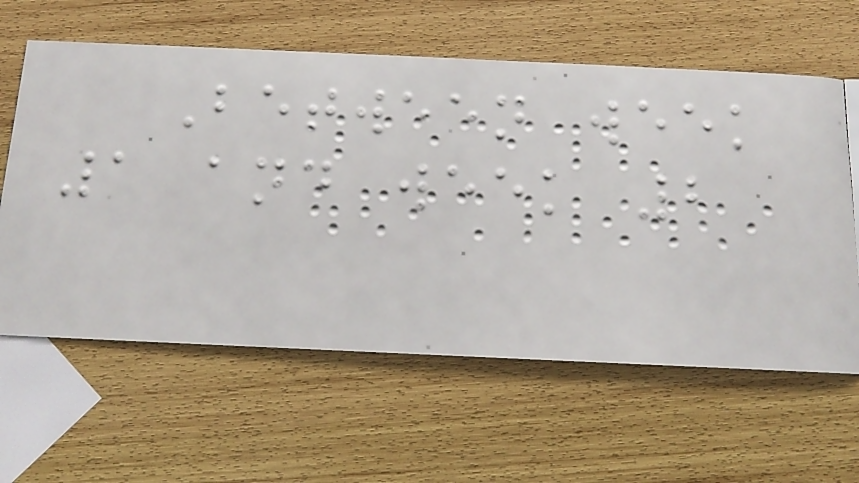Between week
1 and week 2
